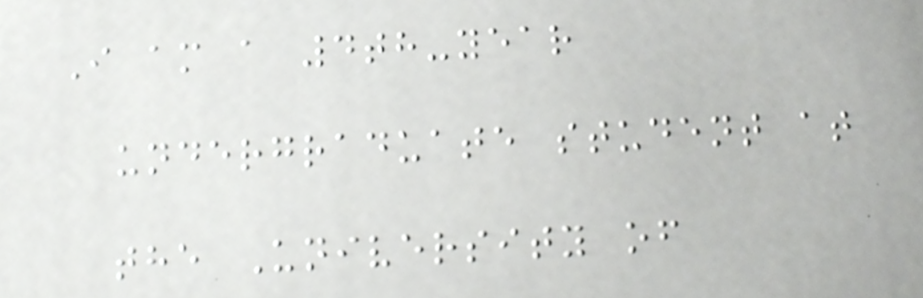I am a 4th-year
undergraduate student at
the University of
